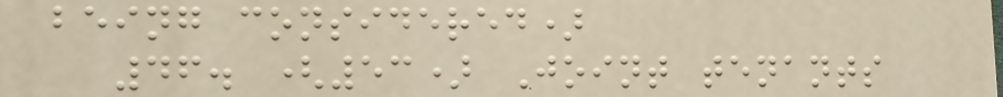being considered)
46. (53) Joint tenants
